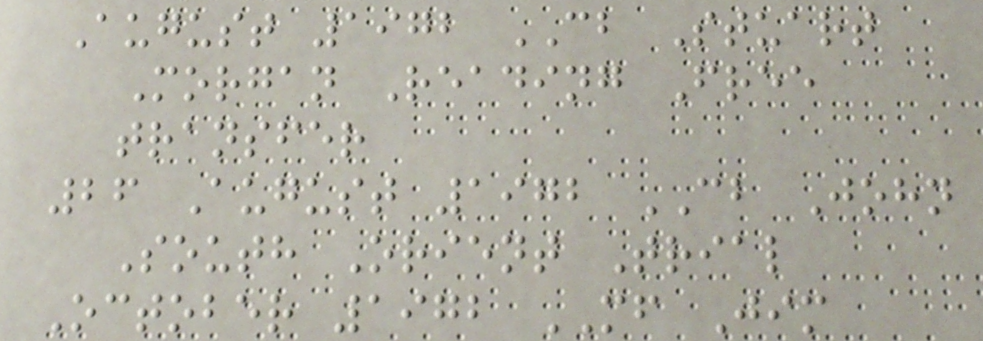August 1972 CB Stuart
Morgan Reading Free
transfer
26 August 1972 CB John
South Orient Trial
October 1972 MF Jim
